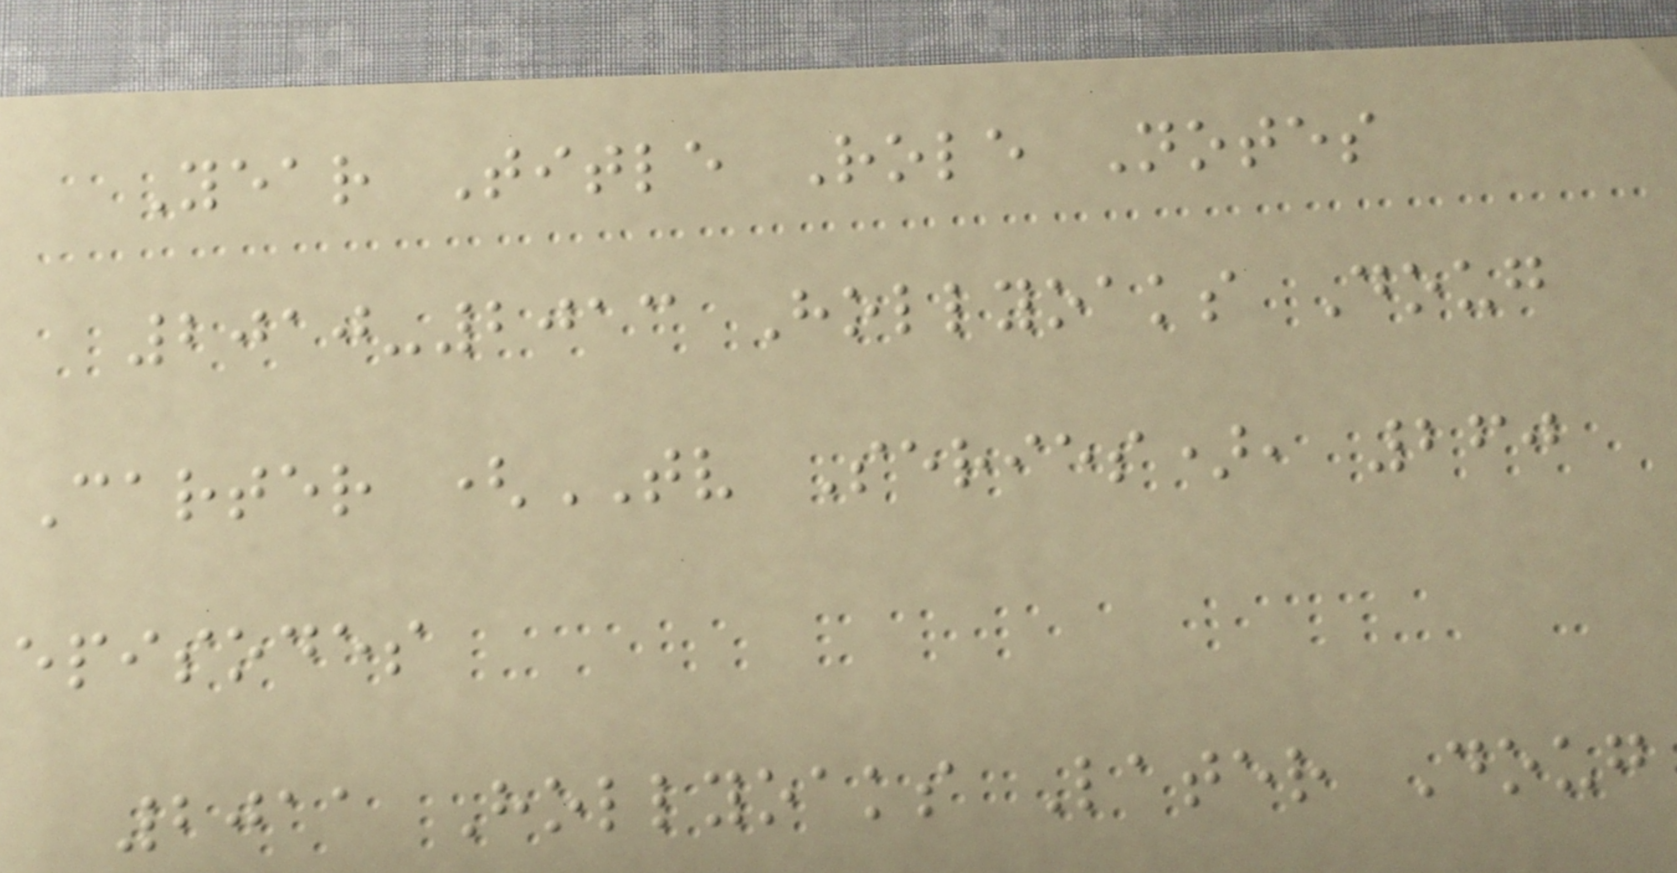Year Title Role Notes
2010-2013 Hollyoaks Doug
Carter (TV Series), 260
episodes
2011 Hollyoaks Later Doug
